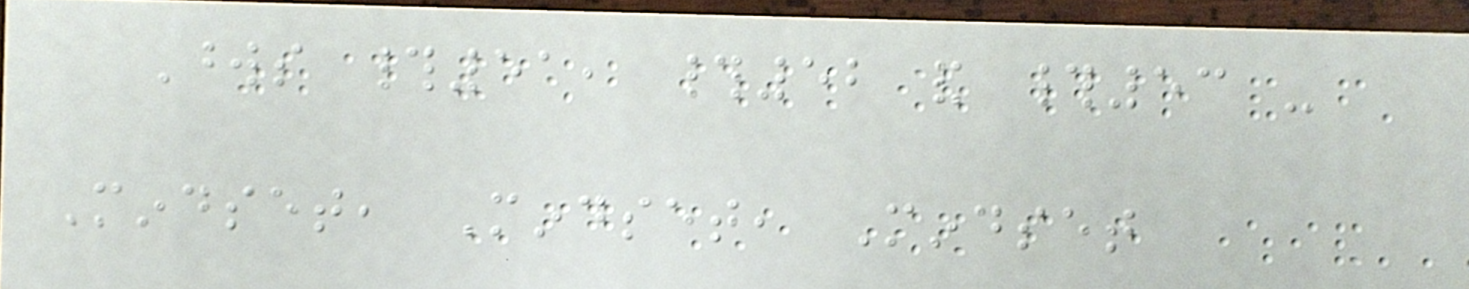Words #51, #52 and #53 -
Mindset, Mindset, Mindset
